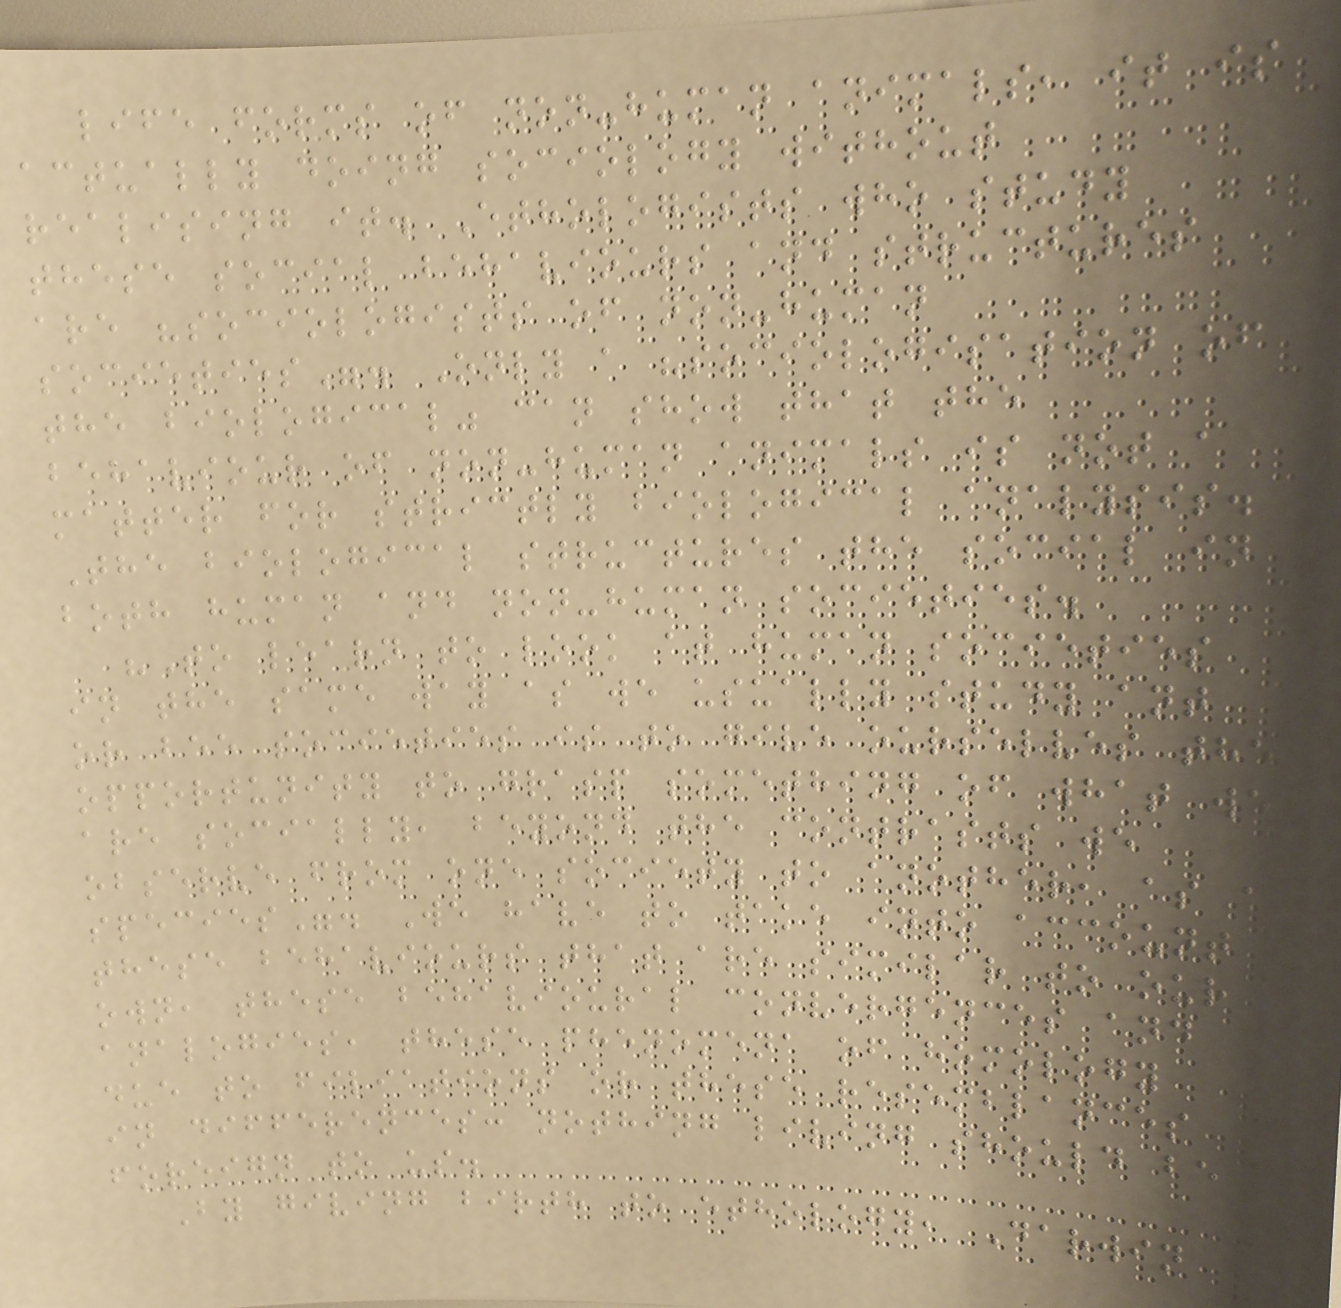life forms of non-human animals, it is
actually doing sociology without
realising it. Ethologists who study
these social behaviours and structures
are "sociologists of non-human
societies". Only a "sociologisation of
the biological" can show that the
behaviour of non-human animals is not a
matter for strictly biological analysis.
The biological structures the social in
both human and non-human societies.
"To learn to look at human societies
in the same way as we usually study ant
or bee societies is to give ourselves the
opportunity to grasp something of what we
are socially, beyond the contrasts we
observe from one society to another, as a
species". We have to take into account
these behaviours that are similar to our
own, these behavioural convergences and
analogies, these phenomena of homology
due to filiations or these resemblances
in differences: nothing living should be
foreign to us.
By giving birth to ethology, Darwin
